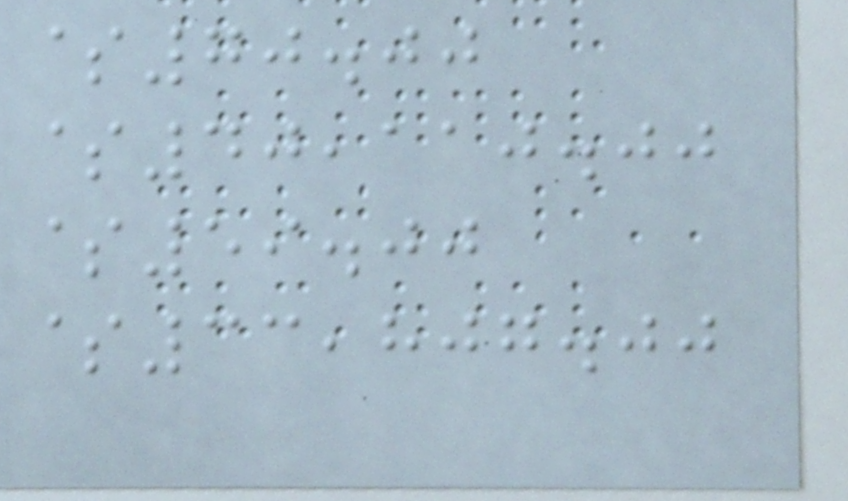$70.00
$40,110.00
$59.00
$33,807.00
